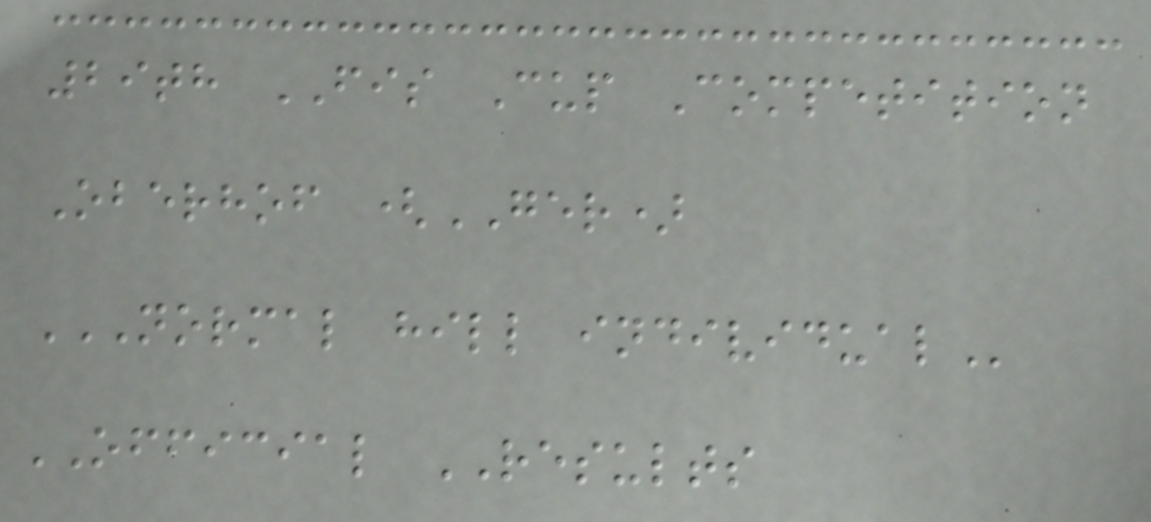29th FIS Cup Competition
Oberhof (GER)
NORMAL HILL INDIVIDUAL
OFFICIAL RESULTS
